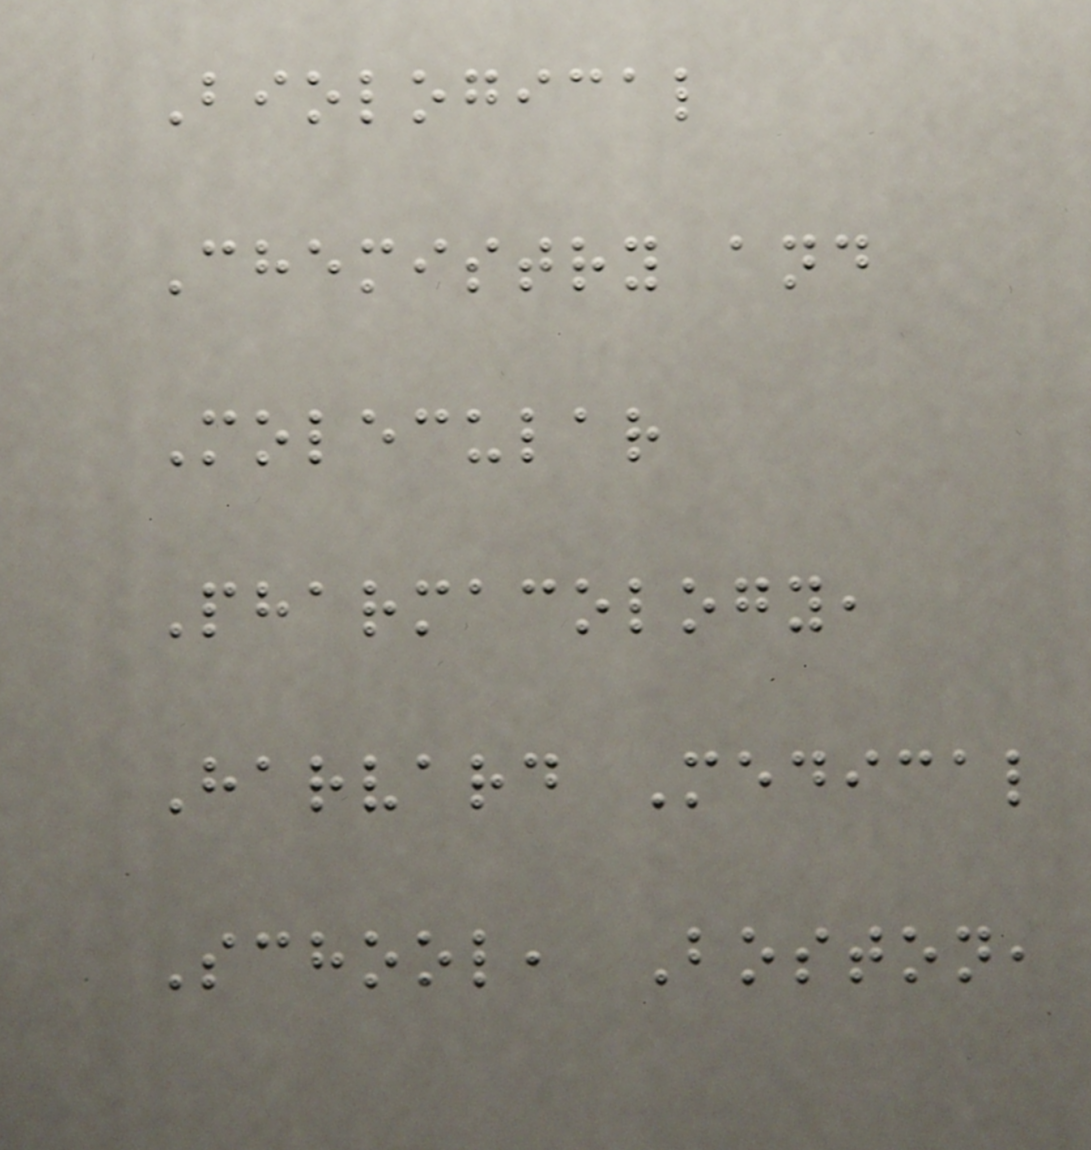Biological
Chemistry and
Molecular
Pharmacology,
Harvard Medical
School, Boston,
